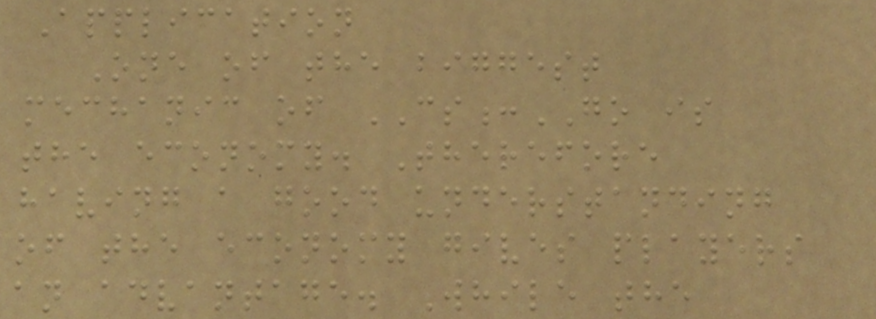Application
One of the biggest
mechanic of CS:GO is
the economy. Therefore
having a good understanding
of the economy gives players
an advantage. While the
